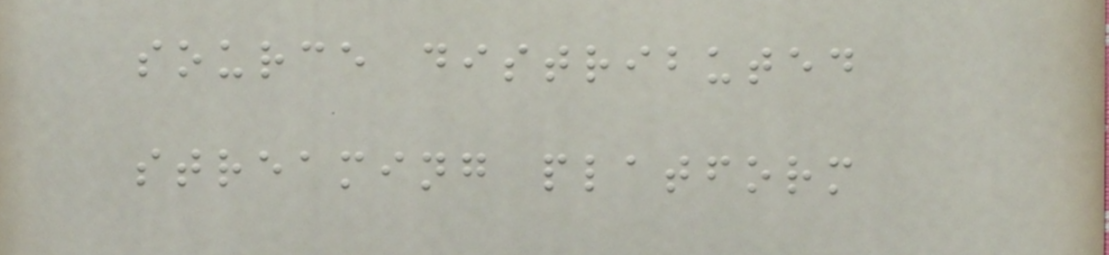source distributed
streaming platform
